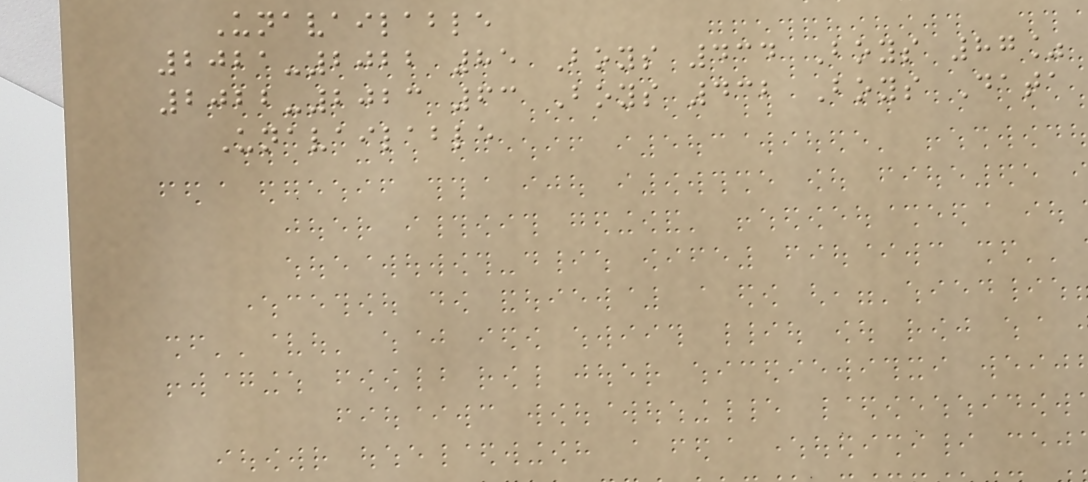Unavailable
2021-2022 85 Boys 434 Boys 87%
2022-2023 63 Boys 432 Boys Data
Unavailable
